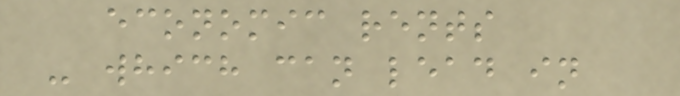economic rents
- which can lead in
